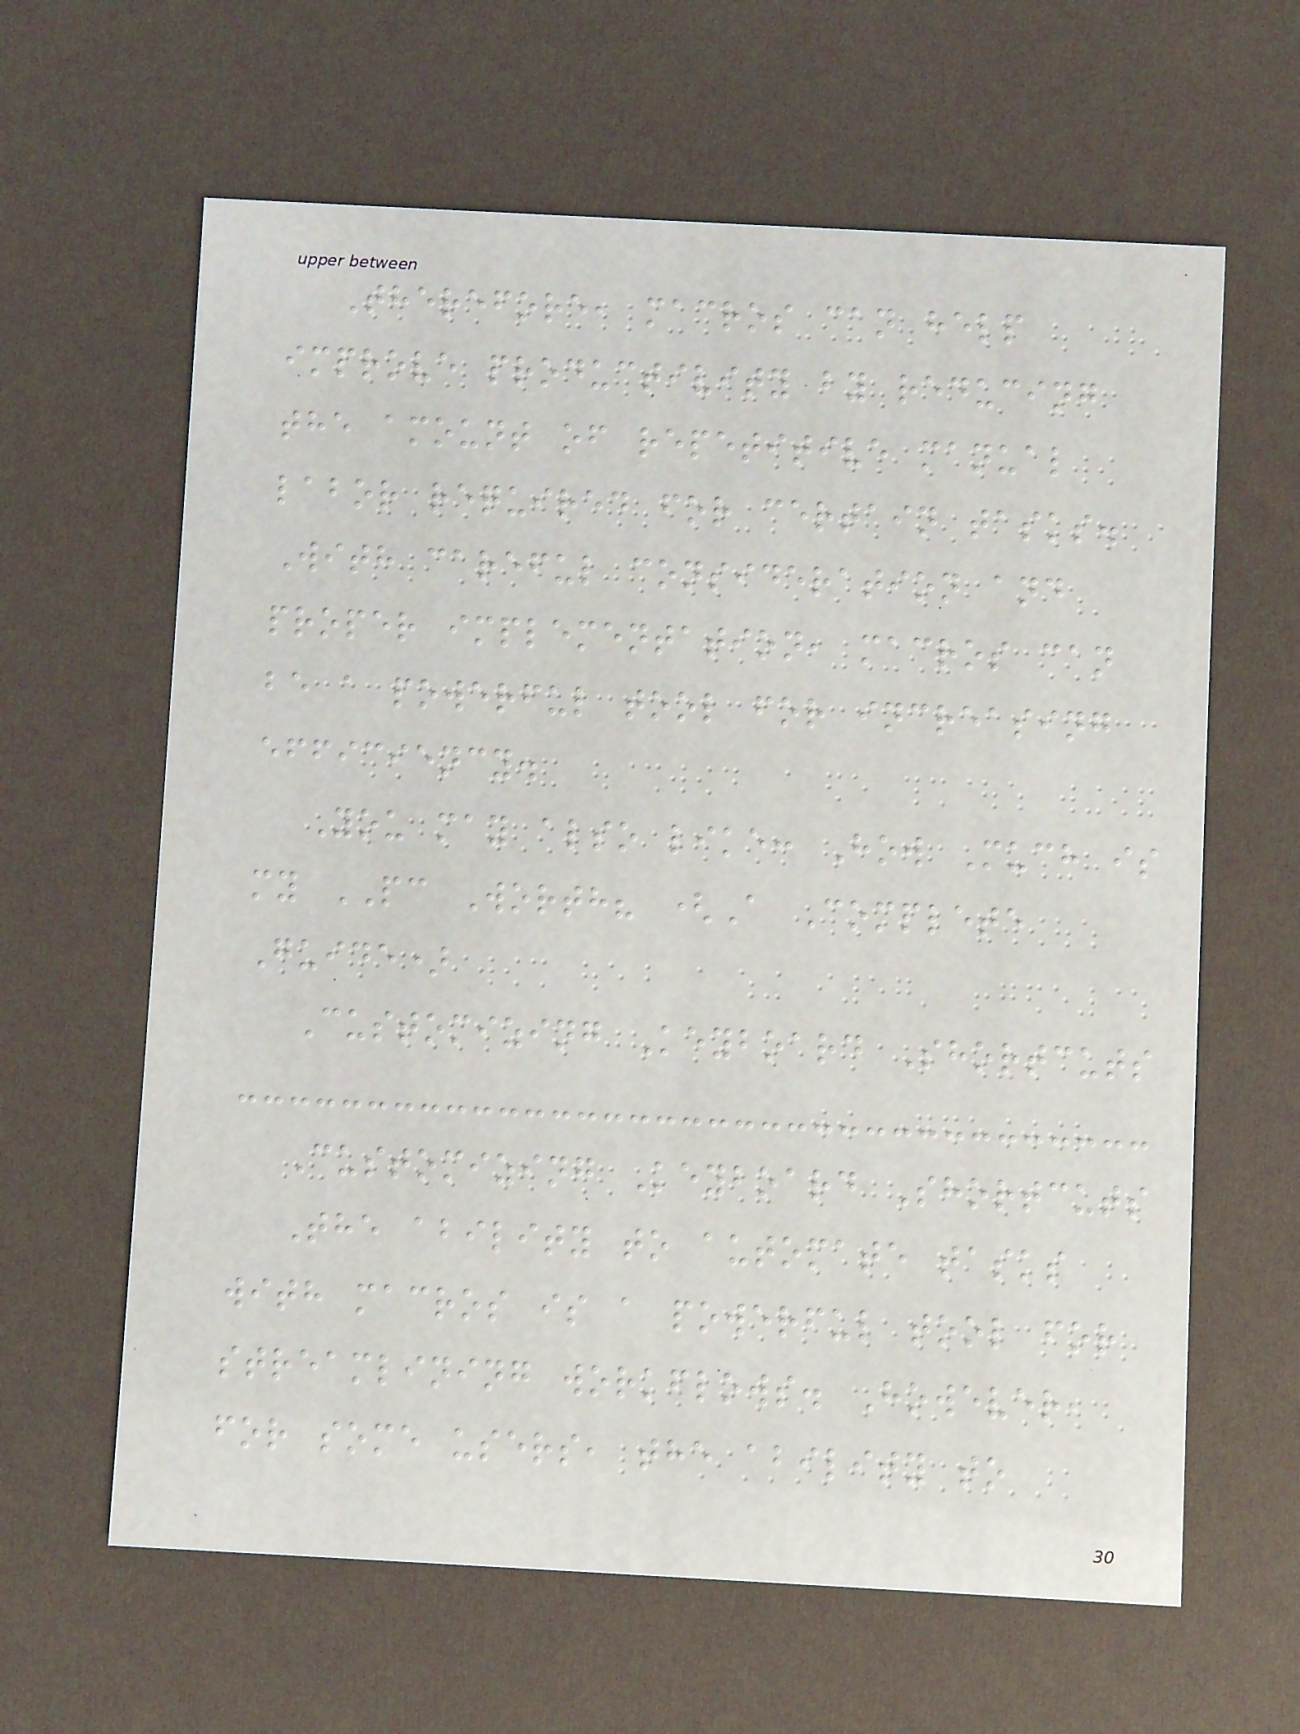Therefore, macros can help
improve productivity by reducing
the amount of repetitive manual
labor required for certain tasks.
With careful consideration and
proper implementation, macros can
be a powerful tool for increasing
efficiency.
You may also like: How Much is
my PC Worth? (A Complete
Guide)
Customizing Keyboard Shortcuts
Customizing Keyboard Shortcuts
The ability to automate tasks
with macros is a powerful tool for
streamlining workflows. However,
for some users, the ability to
